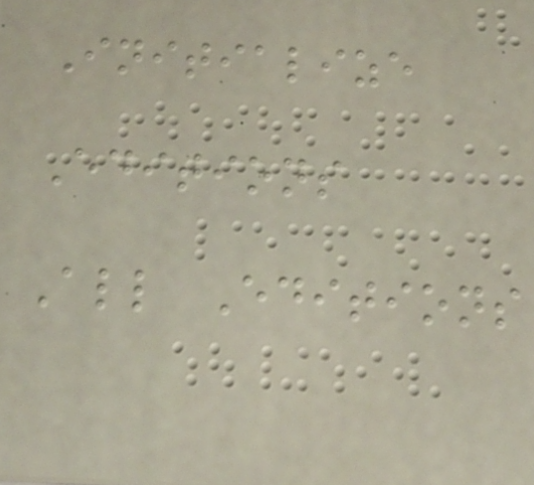Initialize
Editions
All Editions
